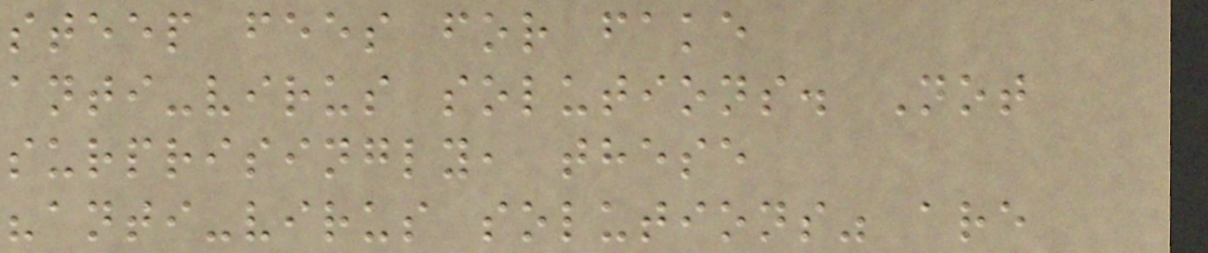steep fees for fake
anti-virus solutions. Not
surprisingly, these
"anti-virus solutions" are
